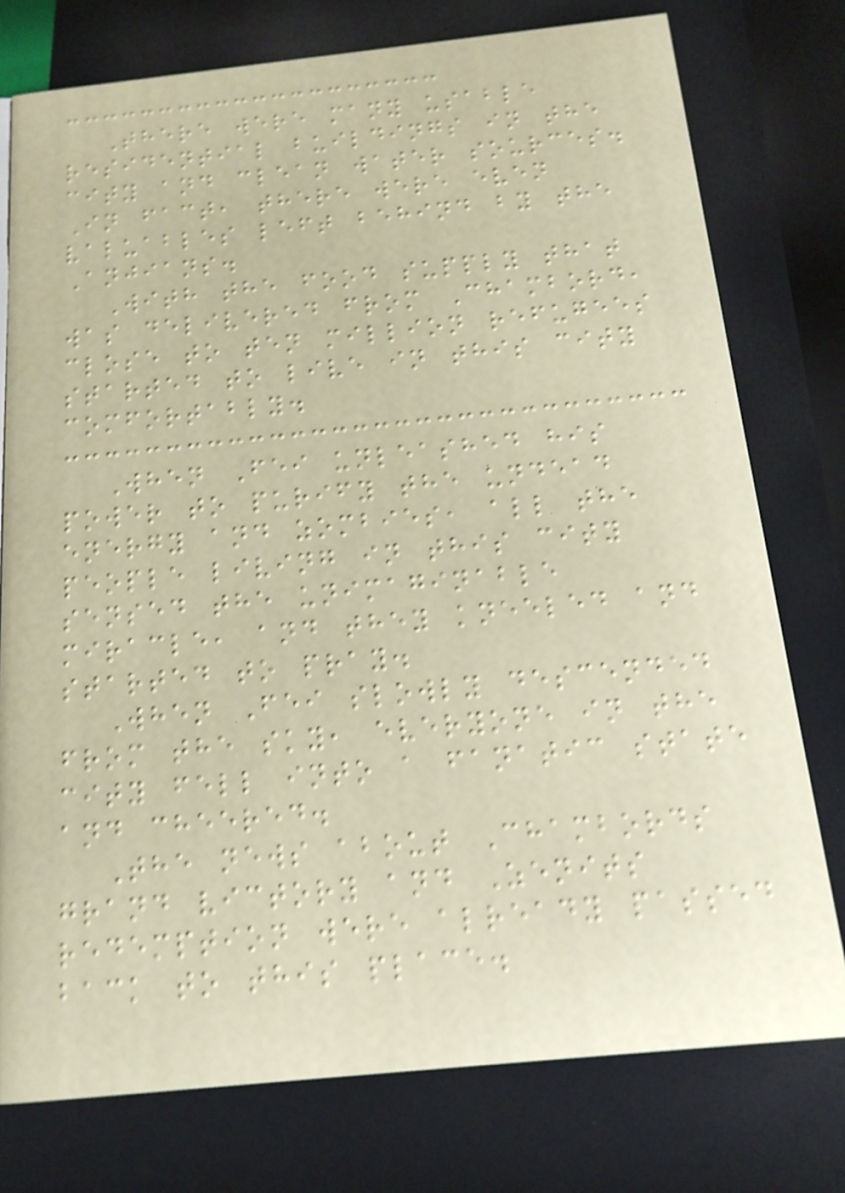There were many usable
residential buildings in the
city and clean water sources.
In fact, there were even
valuables left behind by the
Anjians.
With the food supply that
was delivered from Chambord,
close to ten million refugees
started to live in this city
comfortably.
When Fei unleashed his
power to purify the undead
energy and zombies, all the
people living in this city
sensed the unimaginable
miracle, and they kneeled and
started to pray.
When Fei slowly descended
from the sky, everyone in the
city fell into a fanatic state
and cheered.
The news about Chambords
grand victory and Zenits
redemption were already passed
back to this place.
